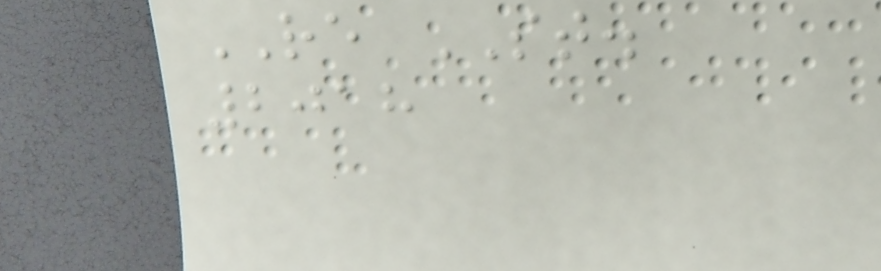RE ST.
2018
